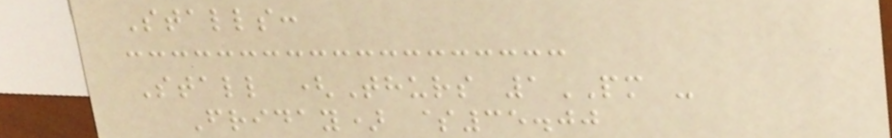Stalls:
Stall (Thurs 1PM -
Friday) $35.00
